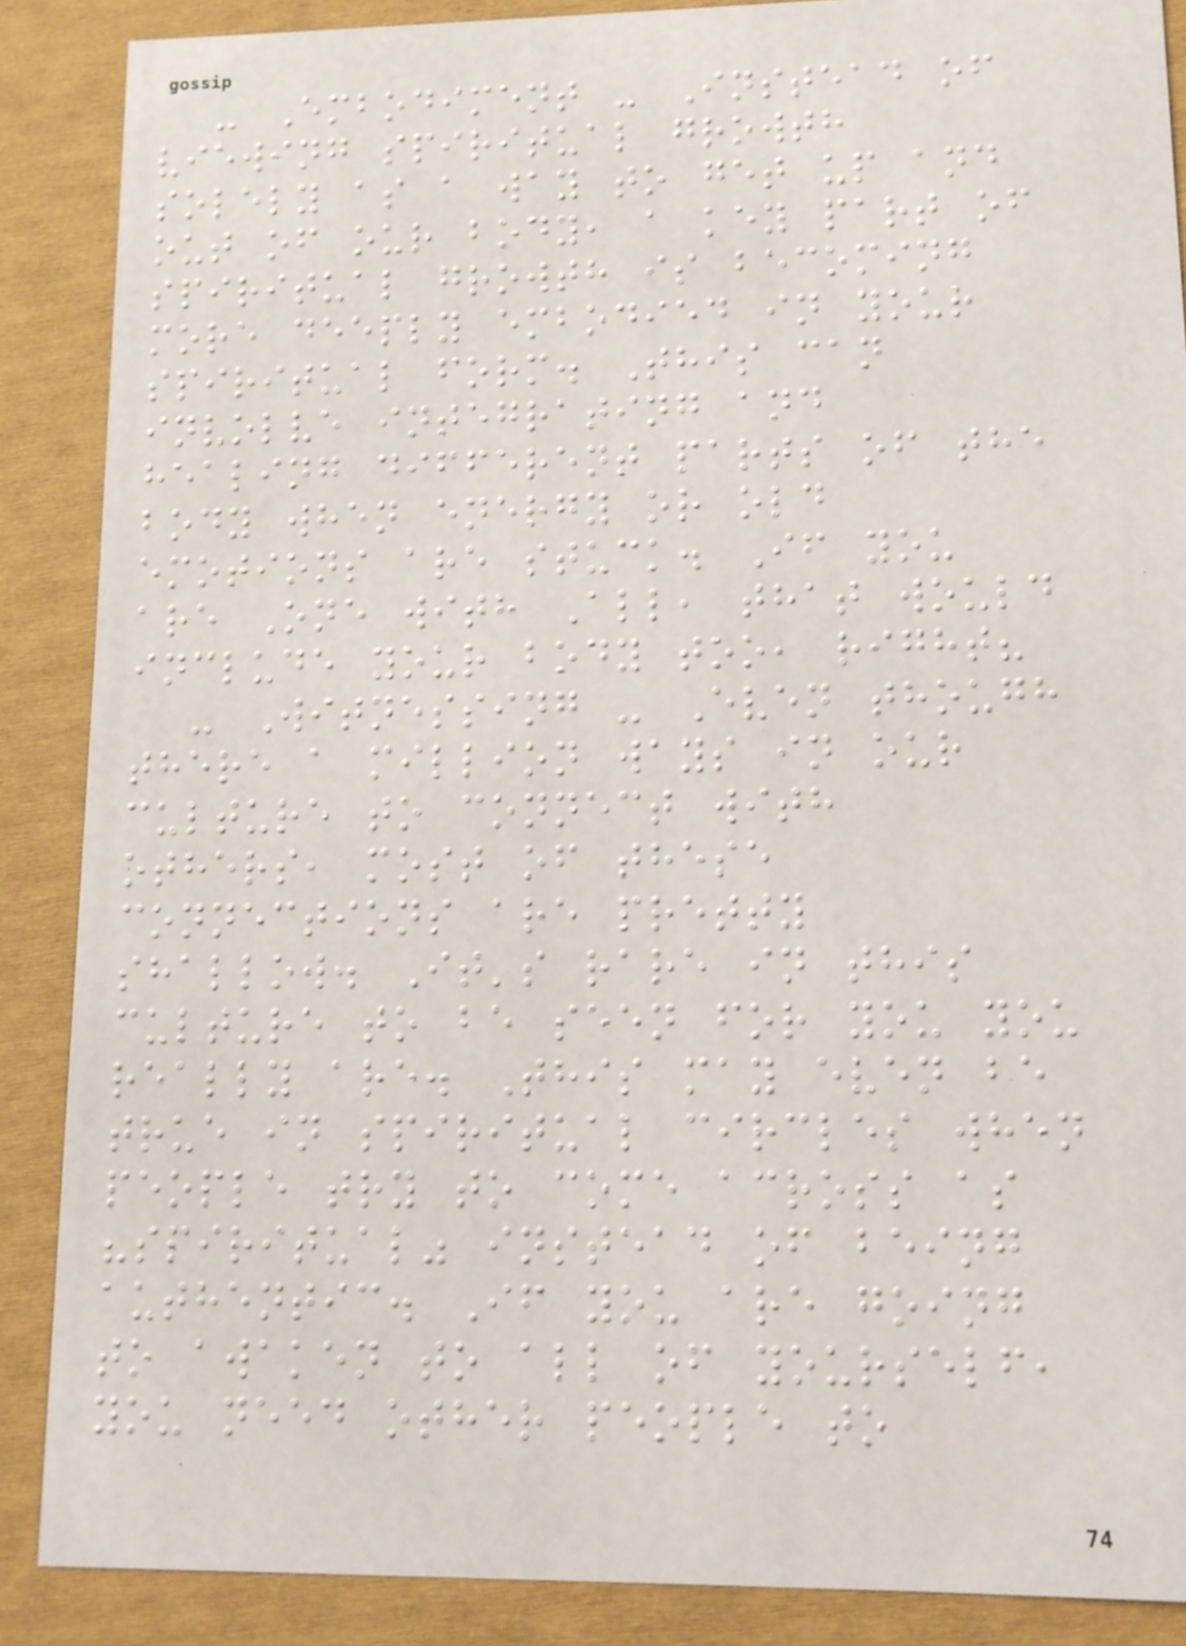- Embodiment - Instead of
viewing spiritual growth
solely as a way to get up and
out of our body, a key part of
spiritual growth is becoming
more deeply embodied in your
spiritual form. This can
involve integrating and
healing different parts of the
body when energy or old
emotions are stuck. If you
are One with All, that would
include your body too, right?
- Witnessing - Even though
there a million ways in our
culture to connect with
others, most of these
connections are pretty
shallow. It's rare in this
culture to be seen for you you
really are. This may even be
true in spiritual circles when
people try to come across as
"spiritual" instead of being
authentic. If you are going
to awaken to all of yourself,
you need other people to
